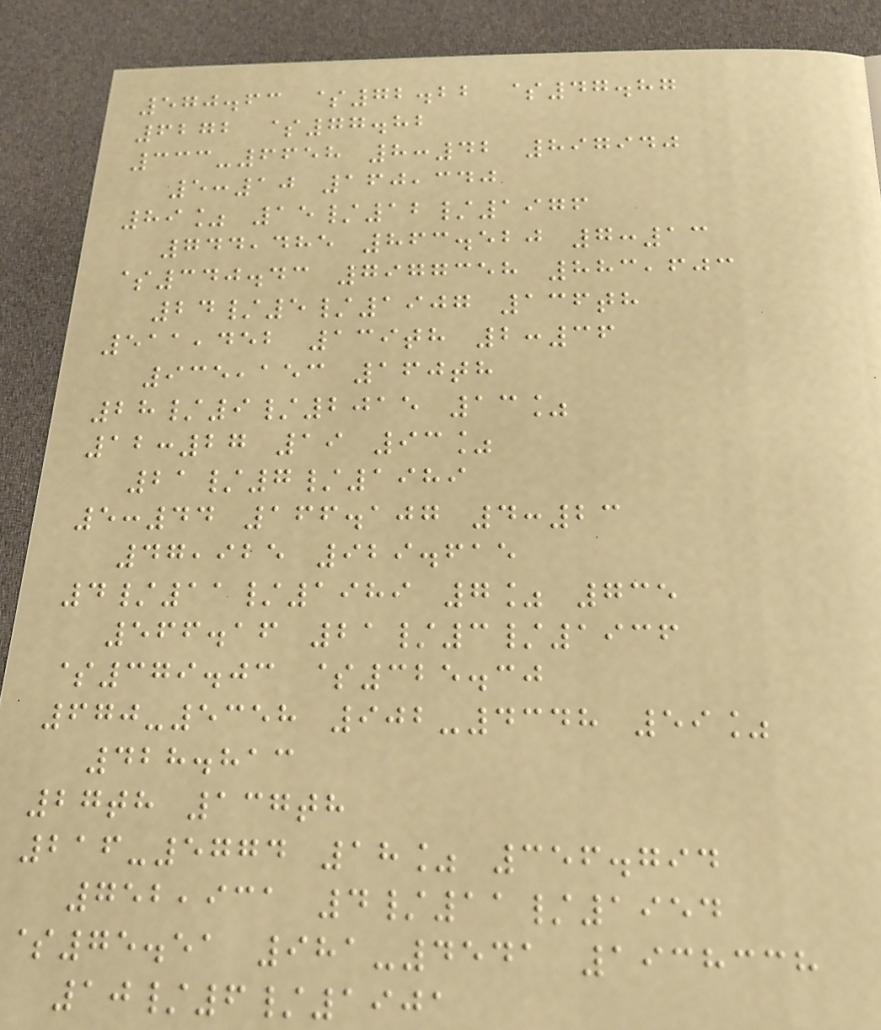570.63 $72.22 $47.87
6272 $77.82
333-6658 8:42 897940
5:10 160,340
89% 15/12/1976
744,485 863.520 7:13
$340.43 7977358 883,603
24/5/1907 136th
511,452 139th 2:36
935,153 160th
28/9/2015 13%
12:27 19 93%
21/7/1989
5:44 166.107 4:23
47,925 929.615
4/11/1989 7% 735
566.16 21/3/1936
$379.03 $325.30
670-5358 902-4348 59%
428.813
27th 137th
216-5774 18% 356.794
752,931 4/11/1954
$75.51 981-4541 1938338
10/6/1901
